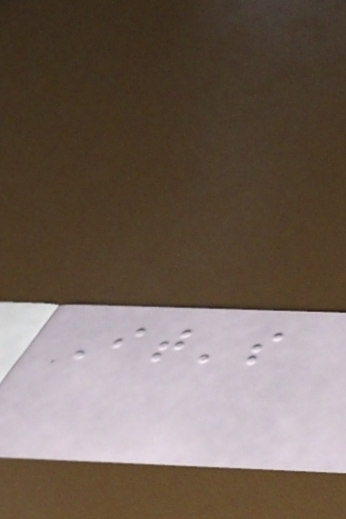It's
